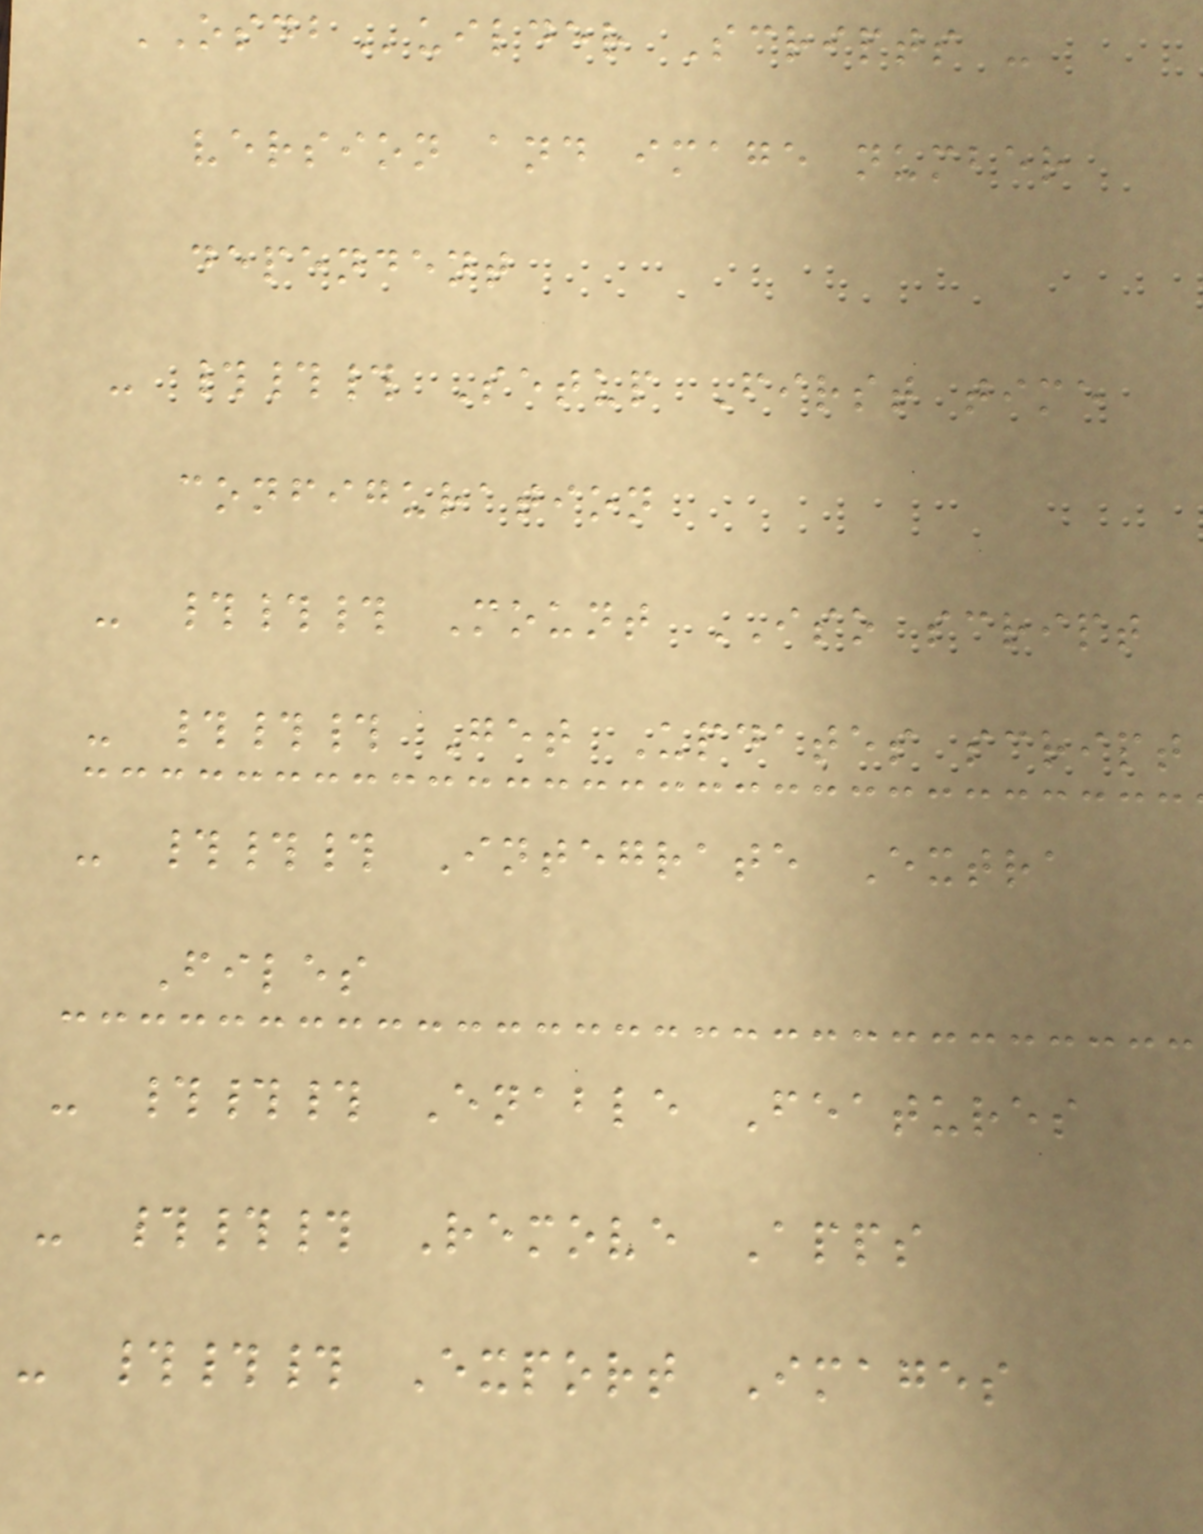OSDBuilder Scripts -
version and image number
dependent
- ### Setup First time
configuration
- ### Mount ISO script
- ### Get Updates script
- ### Integrate Extra
Files
- ### Enable Features
- ### Remove Apps
- ### Export Images
